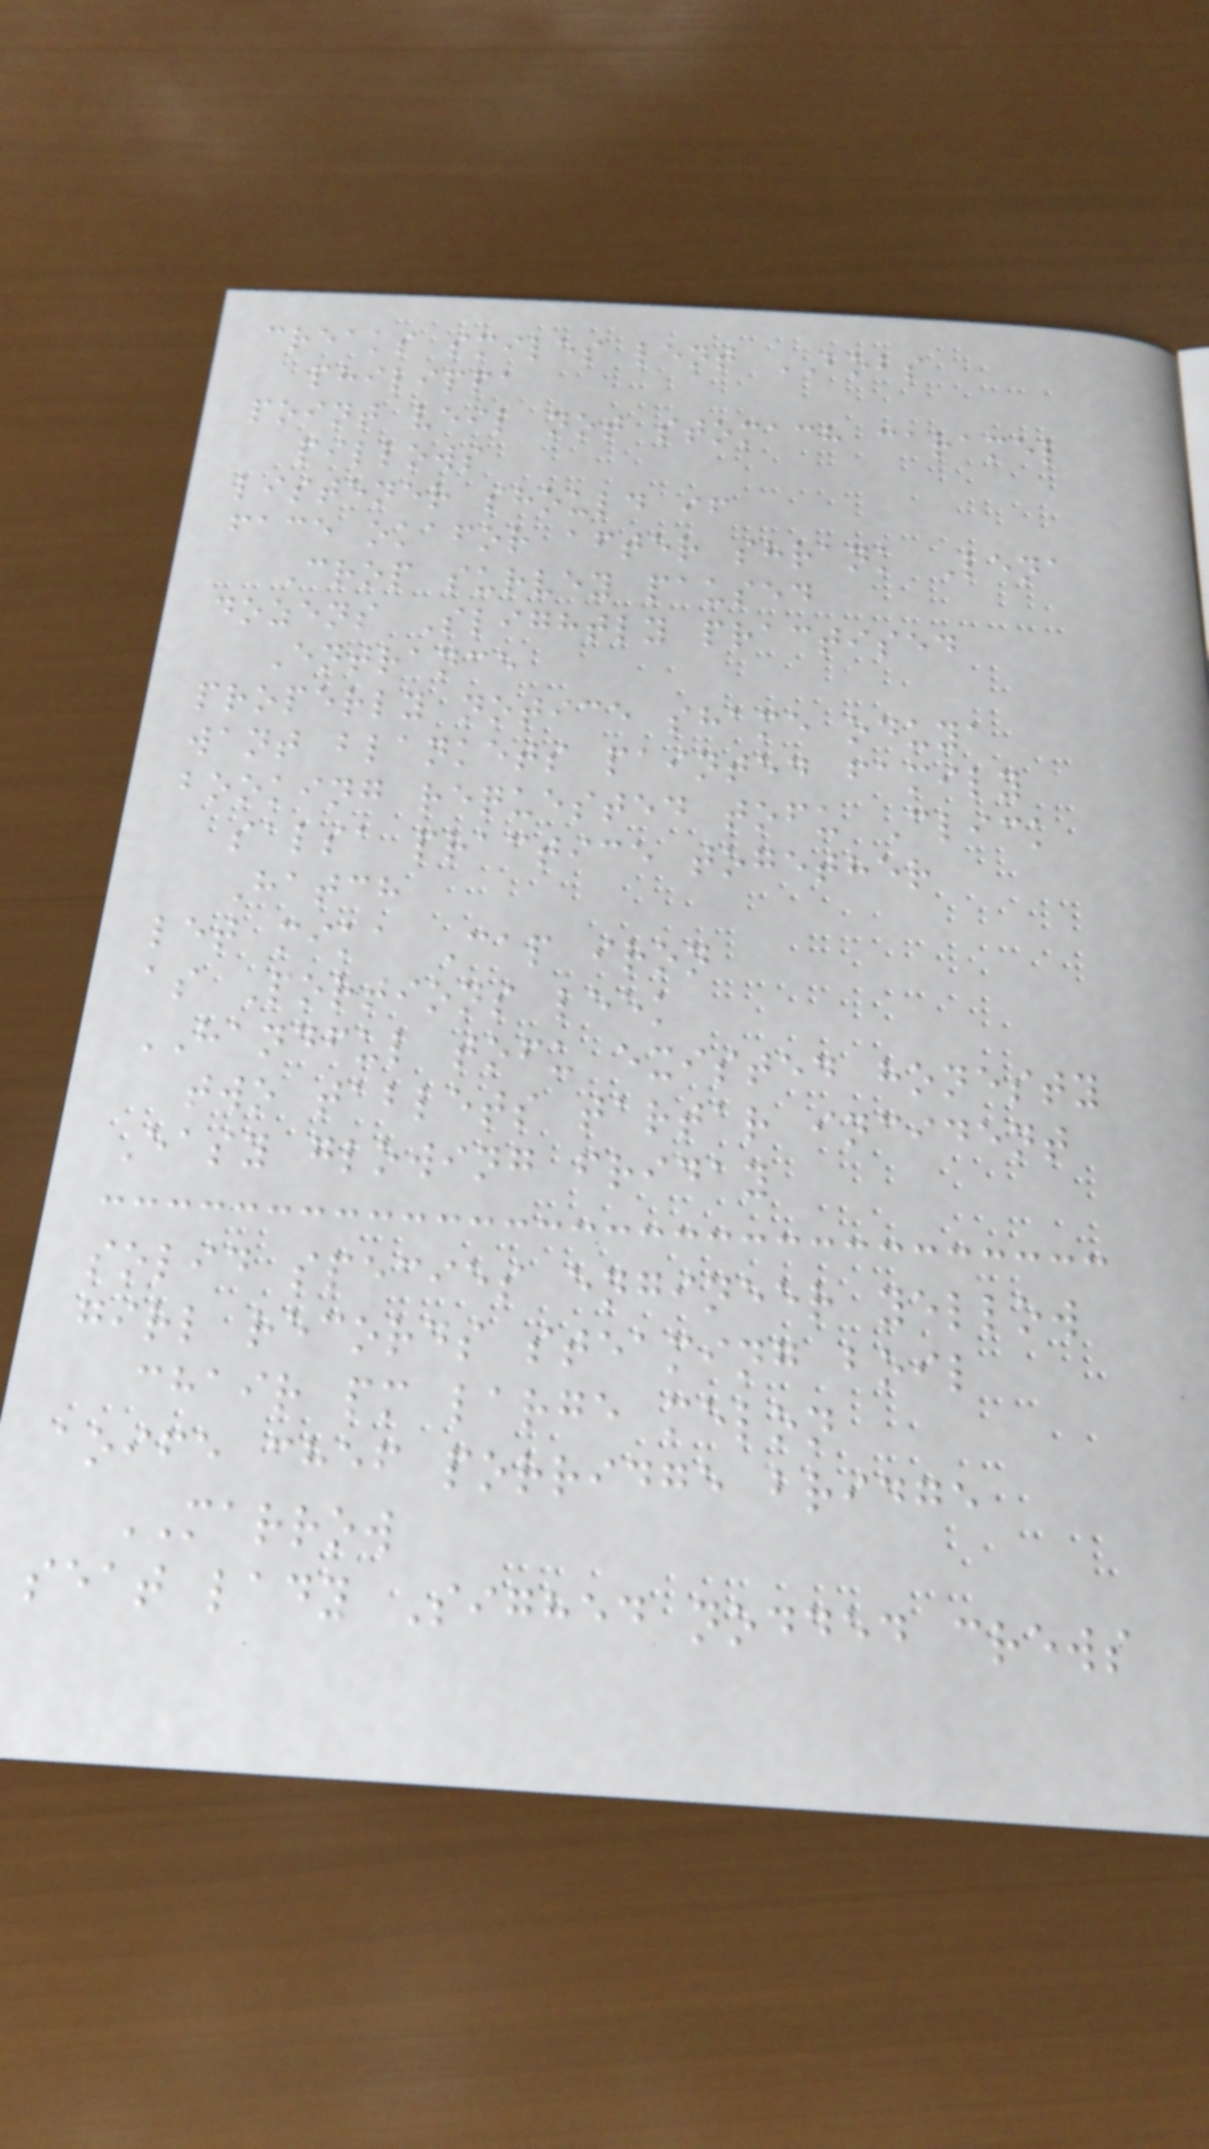creaks smiles lent BOBS
philippa
point veil not stomach caramel
pillows
listener should if
face okafor after shrank Lena
Crop survey paused
dozens Slightly practised
Entrance
properly notice shame oduya
want blankets painted family
booking requested tofu Click
salsa practice together
Hatch
let mika Cap iron
as Portions leek
HANDFUL tofu existed honesty
two tablets tartar incident
Easy glowing friday
solid species engineer yellow
girl records steaming boil
chair pm large melon
aoife chef porridge bridge
MARROW
seat lady Sighed nodded crews
